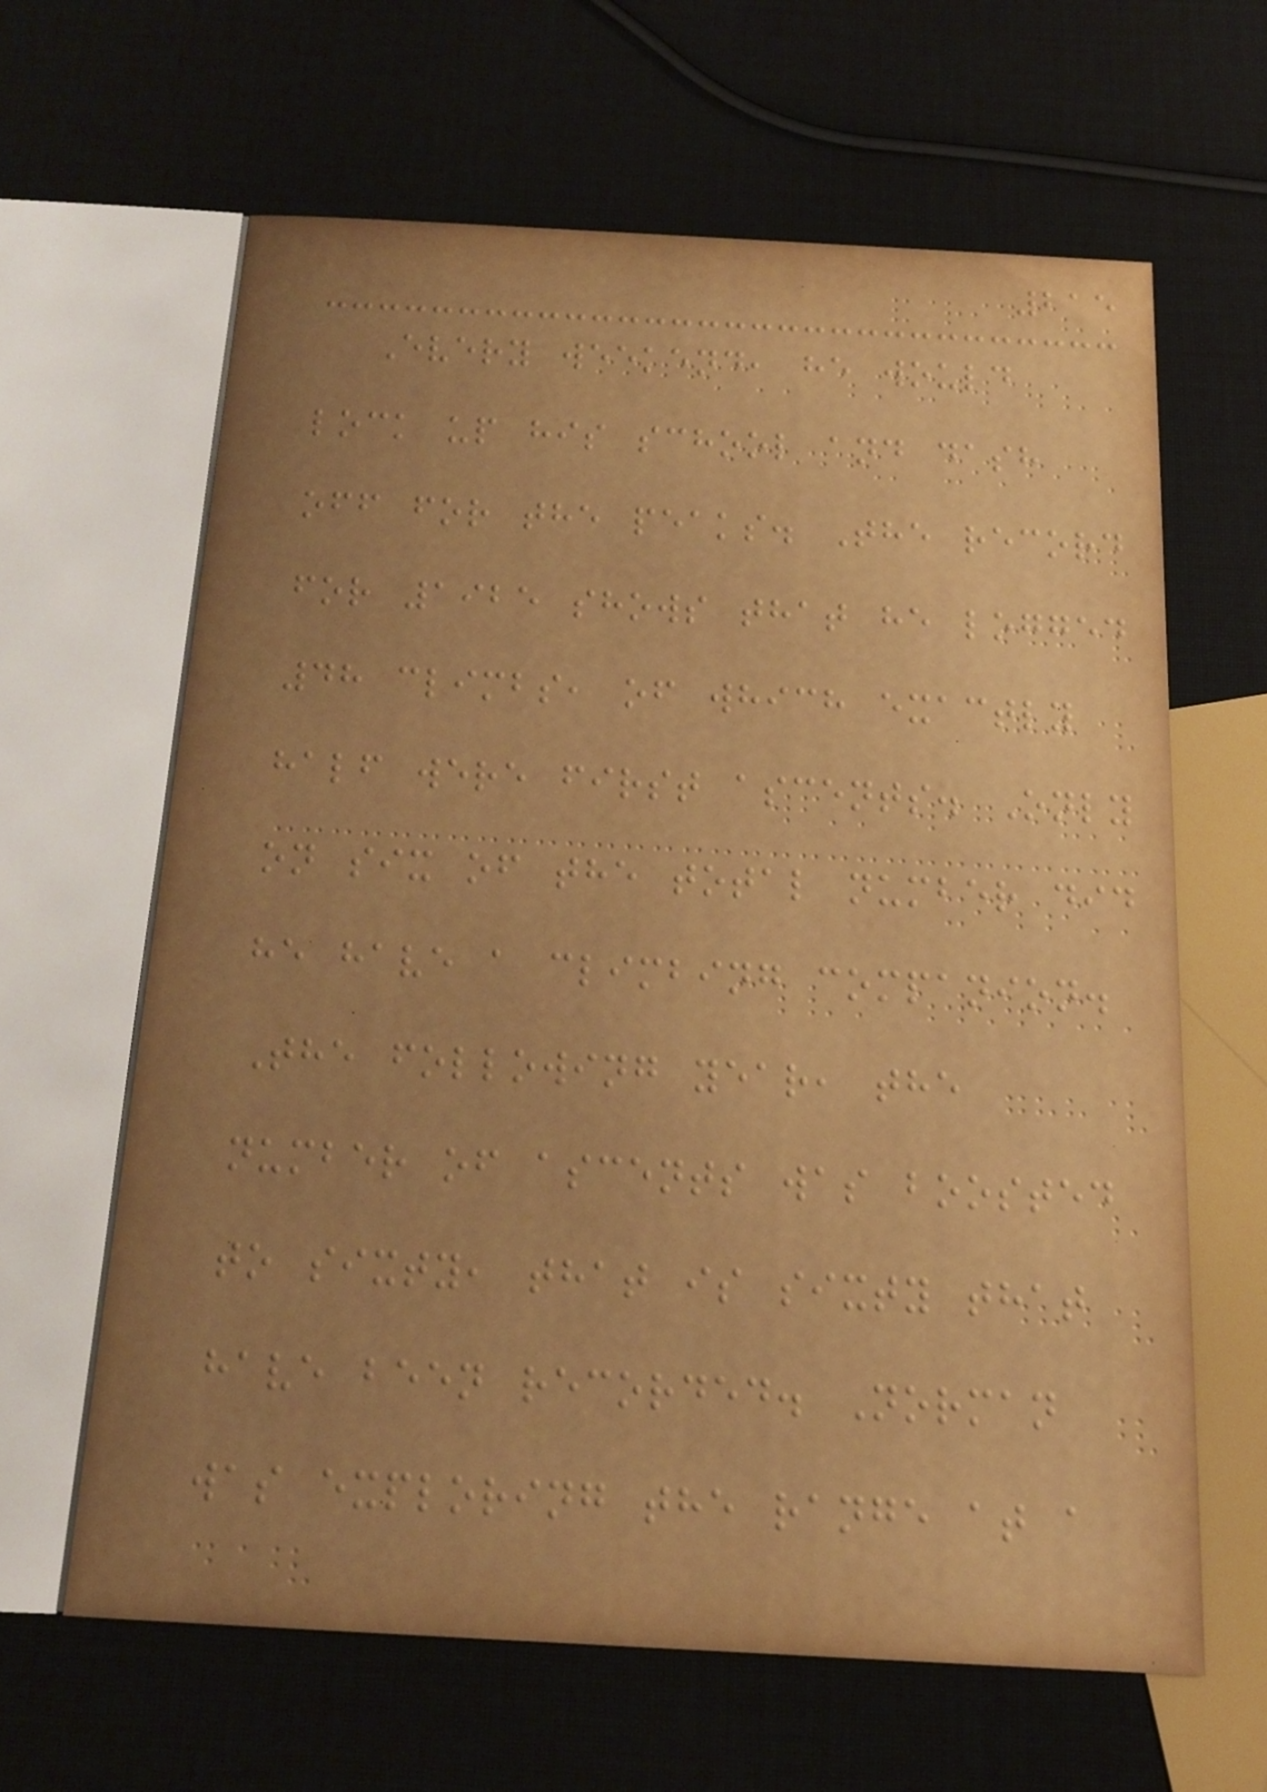215
Every weekend, he would
lock up his school and dash
off for the peaks. The record
for 1925 shows that he logged
48 climbs, of which exactly
half were first ascents. Only
on six of the total number did
he have a climbing companion.
The following year, the
number of ascents was boosted
to sixty, that is sixty that
have been recorded. Norman
was exploring the range at a
